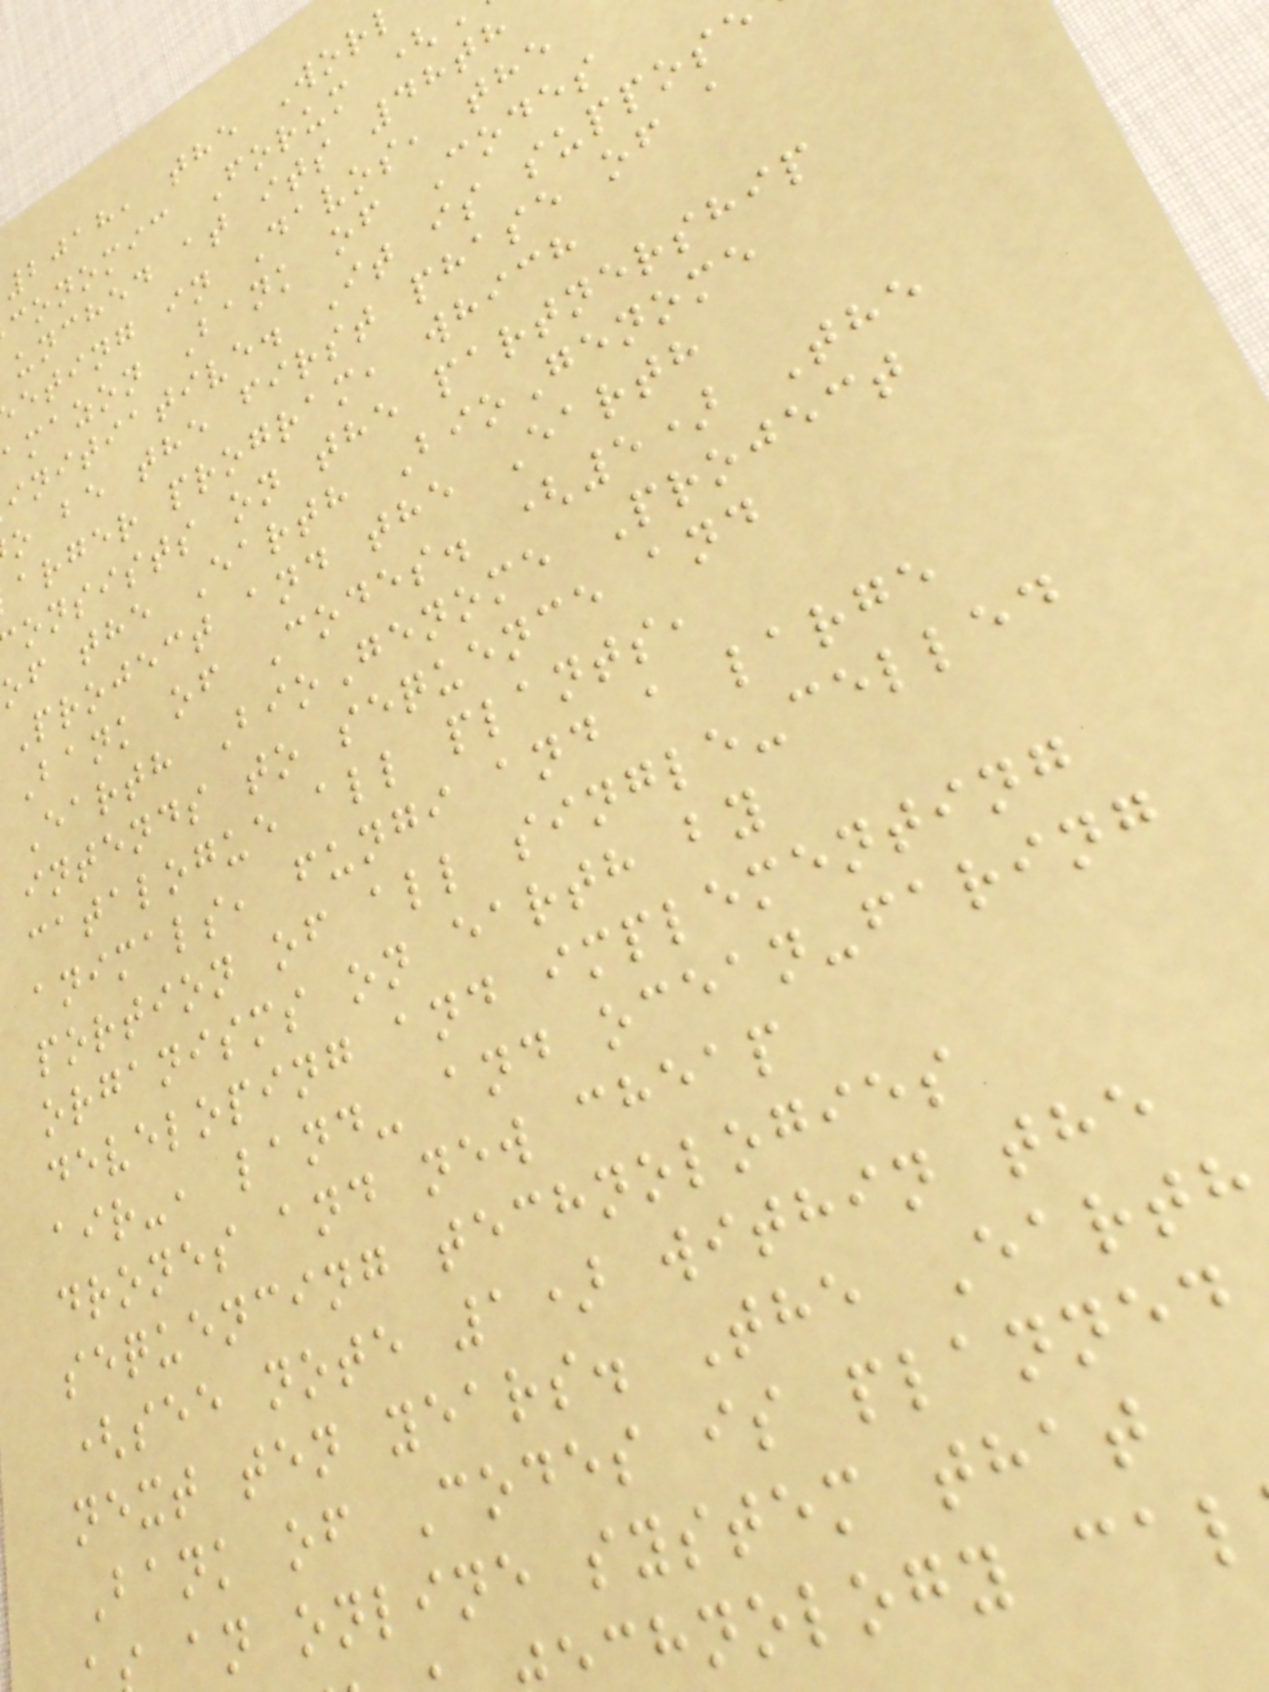2018, the Worl
conomic Forum (
unched at its 48th
eting in Davos, the
amazon Bank of Codes
initiative. It is suppose
o be the first phase of a
arger program, which
onsists on the partnership
of the Earth BioGenome
Project and the Earth
Bank of Codes. (5) The
Earth BioGenome Project
intends to sequence and
catalogue all plants,
animals, fungi and a large
portion of all single-celled
organisms on earth by
developing and implementing
air-, land- and ocean-faring
drones and new cheap
sequencing technologies
(see note 1) within the
next ten years. The Earth
Bank of Codes is planned
an online system that
chnology cal
